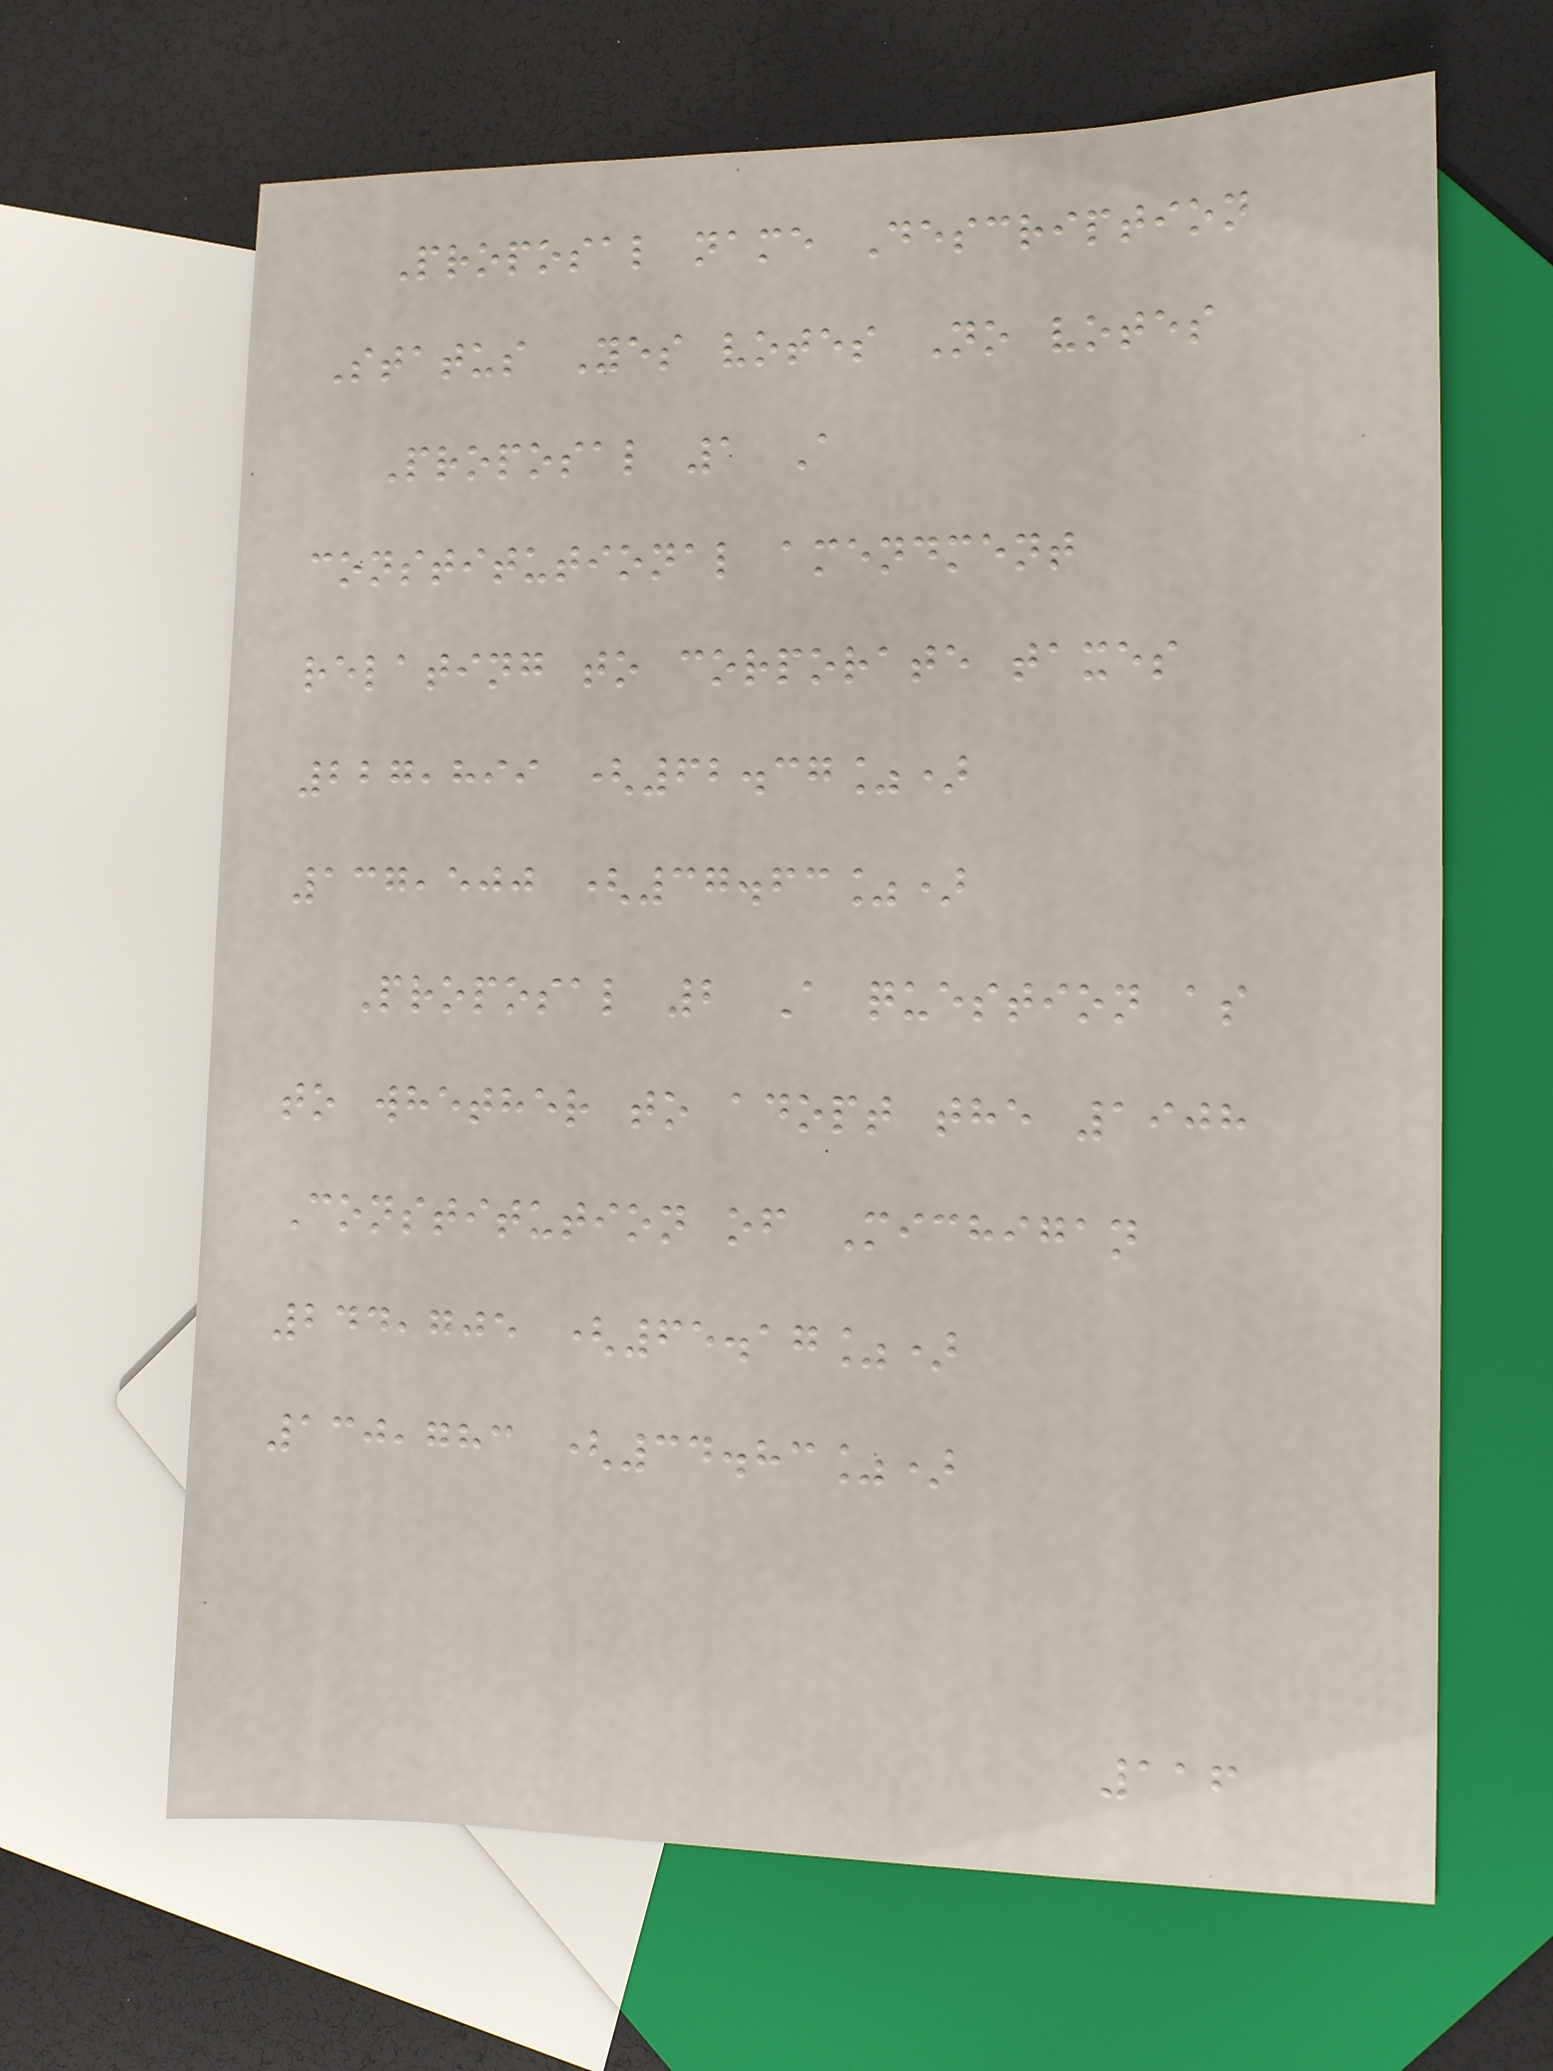Proposal name Description
Status Yes votes No votes
Proposal 1 A
constitutional amendment
relating to corporate taxes
227,899 (62.37%)
137,500 (37.63%)
Proposal 2 A question as
to whether to adopt the 1908
Constitution of Michigan
244,705 (65.17%)
130,783 (34.83%)
116
